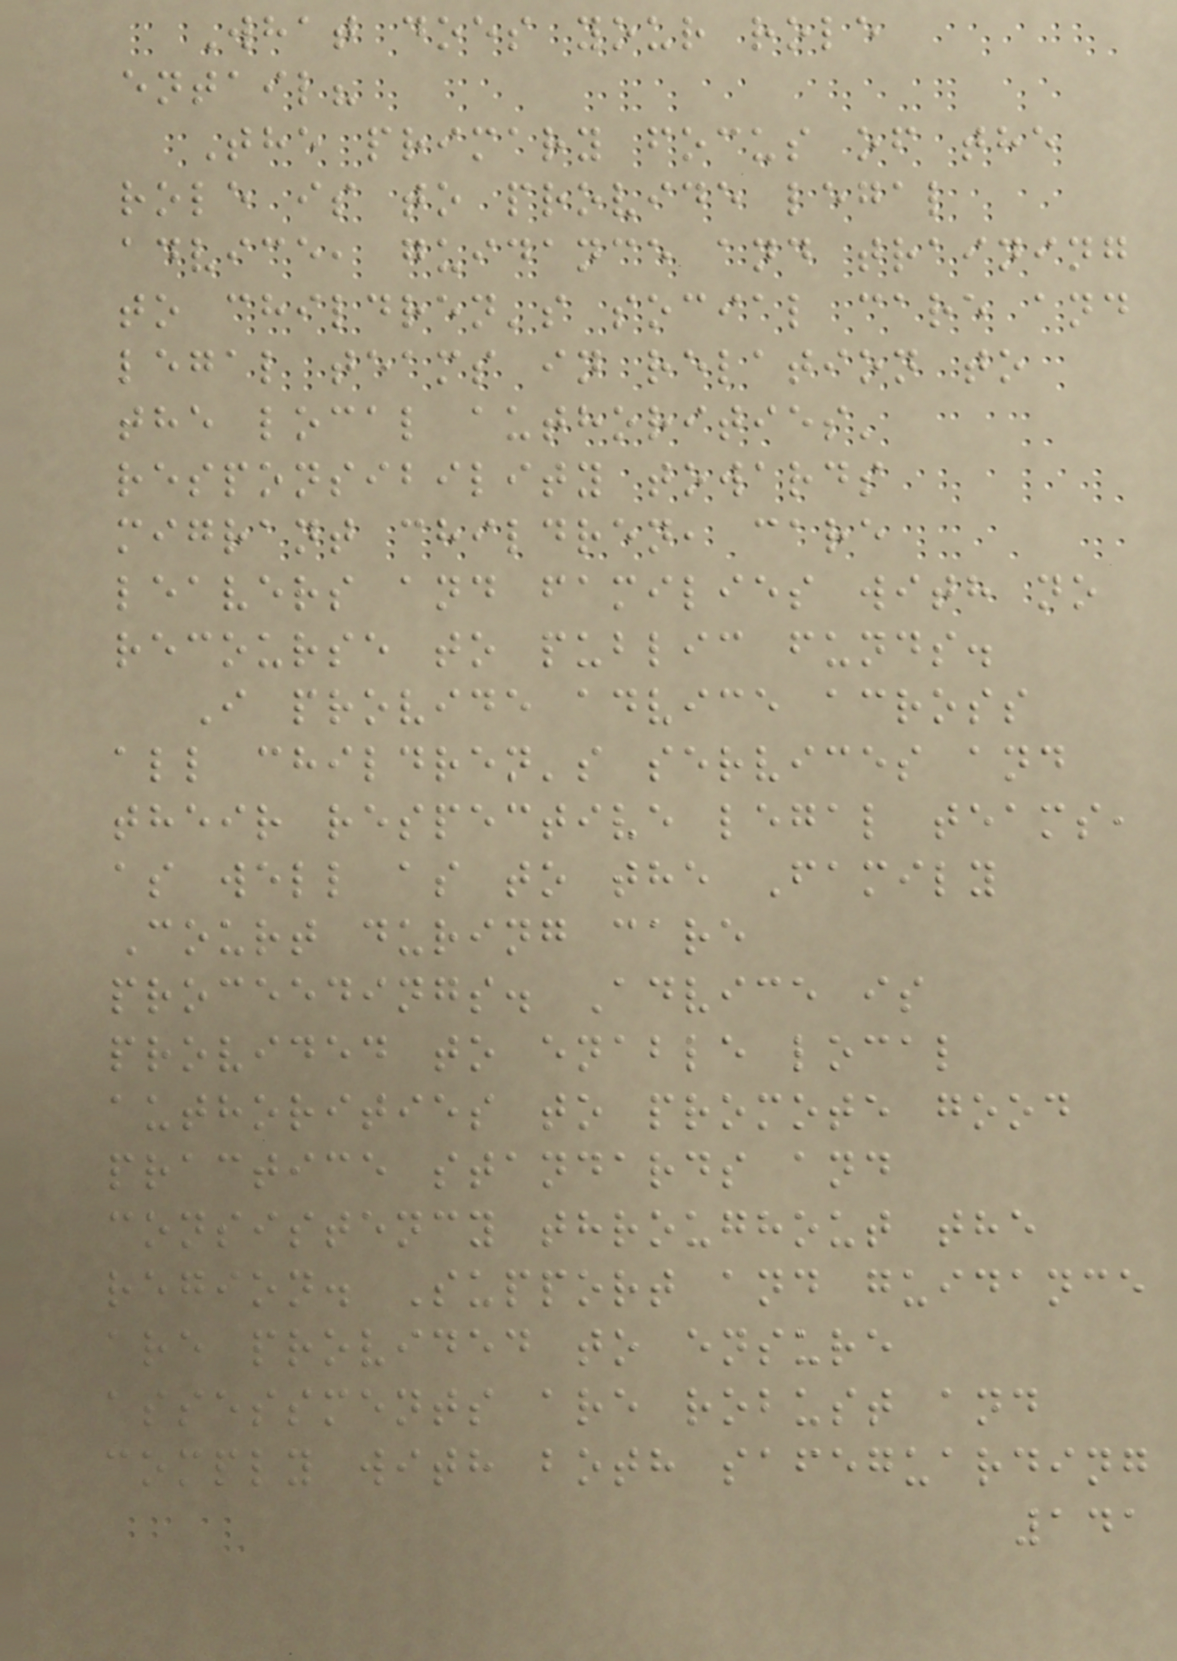What does your role
entail?
The primary focus of the
role is to provide legal
advice, guidance and training
to children's social care and
legal teams in relation to
the local authorities'
responsibility towards
migrant children, care
leavers and families with no
recourse to public funds.
I provide advice across
all children's services and
their respective legal teams,
as well as to the Family
Court during care
proceedings. Advice is
provided to enable local
authorities to promote good
practice standards and
consistency throughout the
region. Support and guidance
are provided to ensure
assessments are robust and
comply with both safeguarding
141
